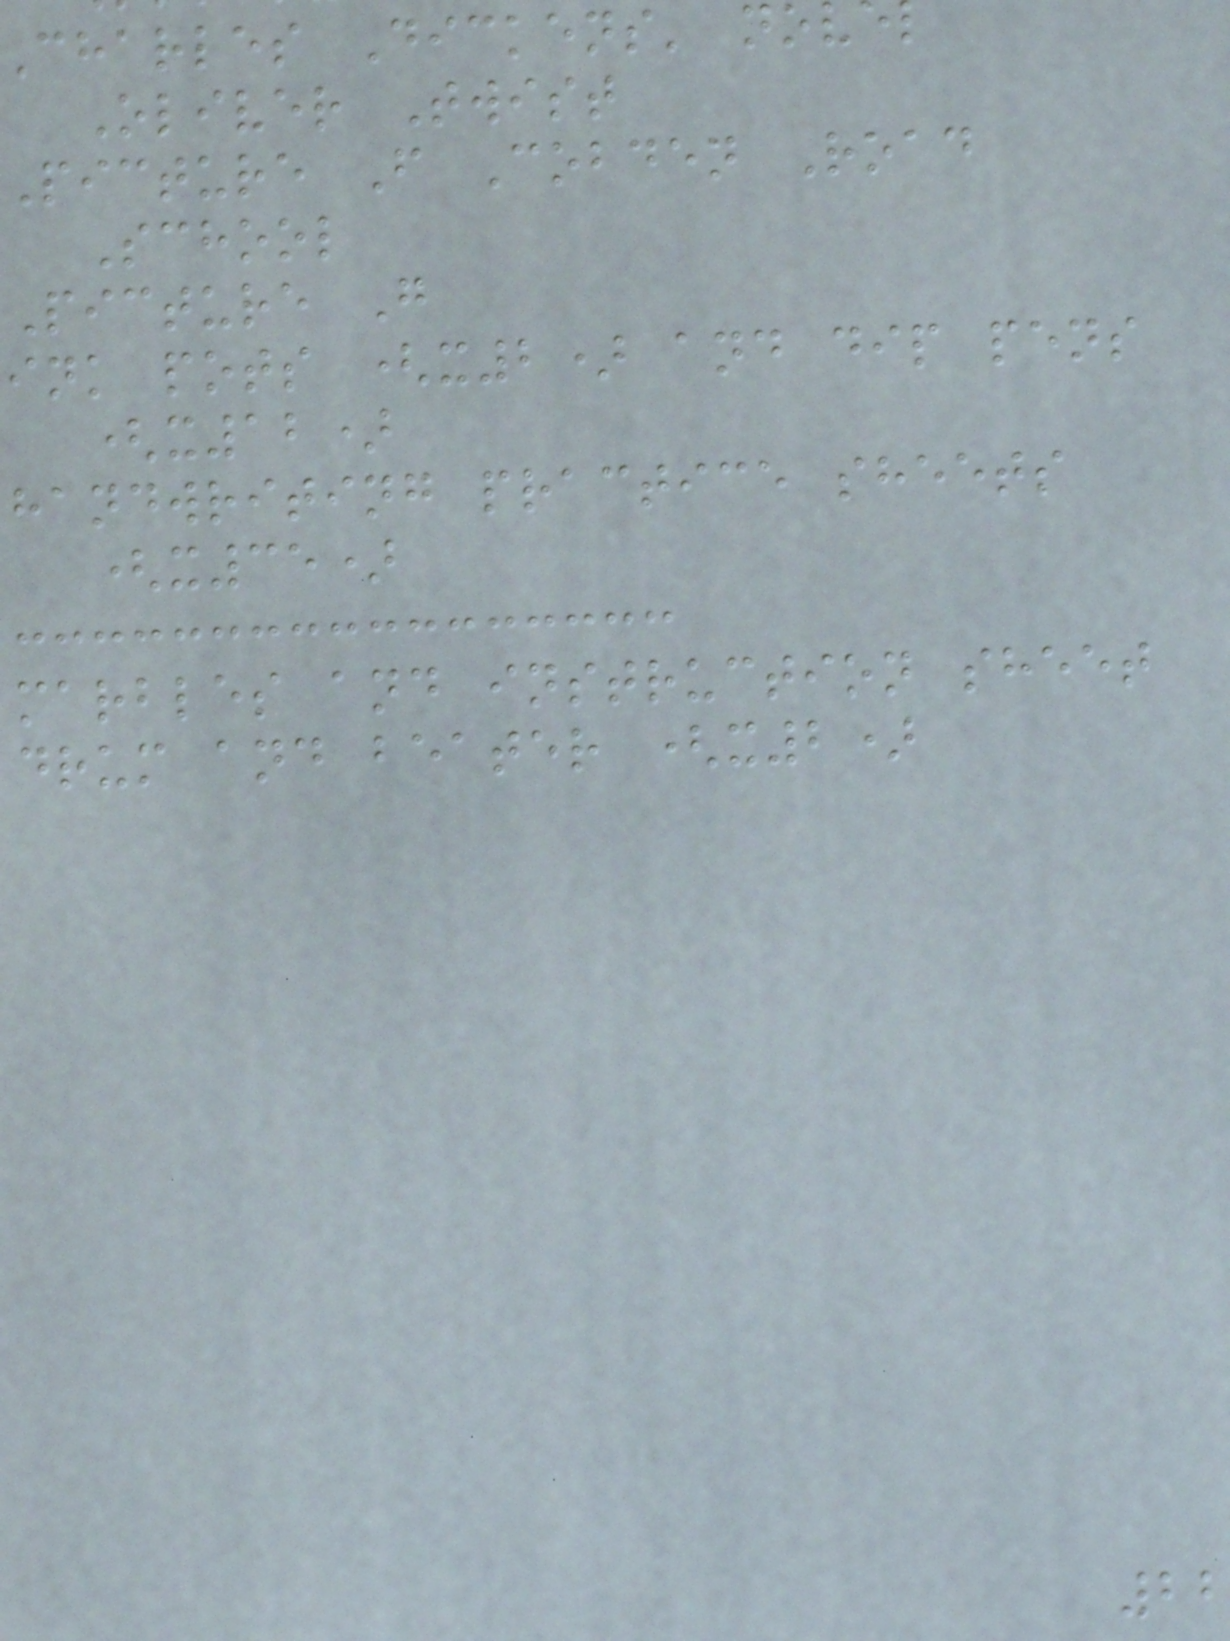charles Dickens' no
Oliver Twist
Picture F Cobden Road
School
Picture G
ink pots (x2) and dip pens
(x12)
handwriting practice sheets
(x35)
marbles and instruction sheet
drum and beater (x2)
